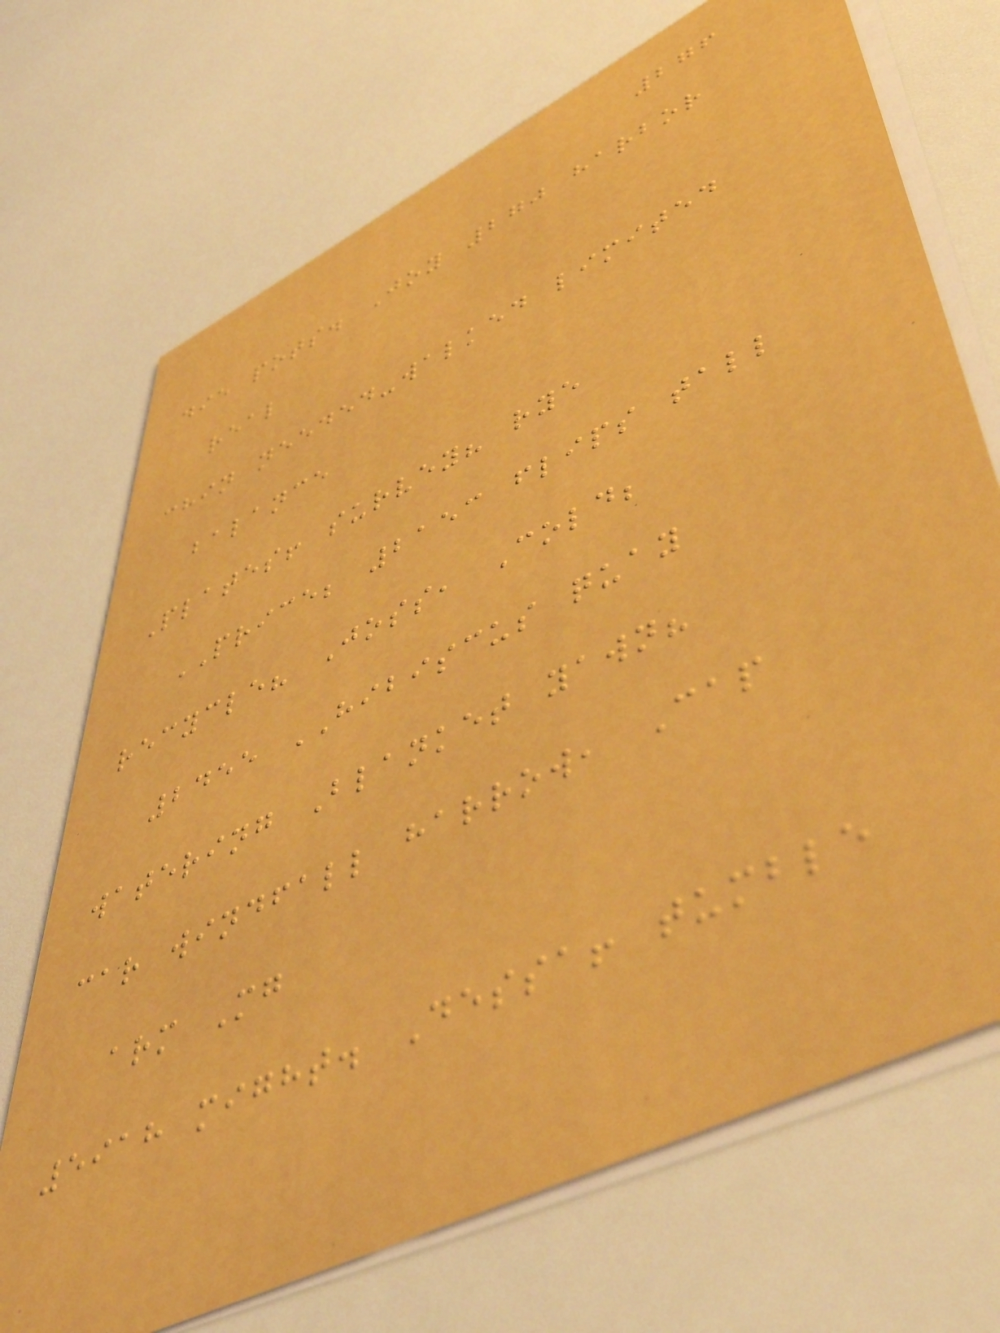276
die pots. Joy 270 harbor
real
chin needed-walked limited
balance
Plates! survey? rye
PRICE; 2153 flips tall
recycle? Joss, Cold;
2455 HIBISCUS quay
watering Blanket yawn?
car windfall harrow, Cap
arm Mg
5918 might. Dessa! tumble
